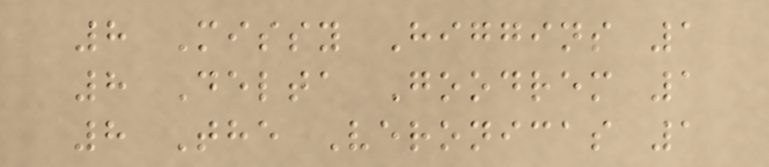8 Missy Higgins 1
8 Delta Goodrem 1
8 The Veronicas 1
